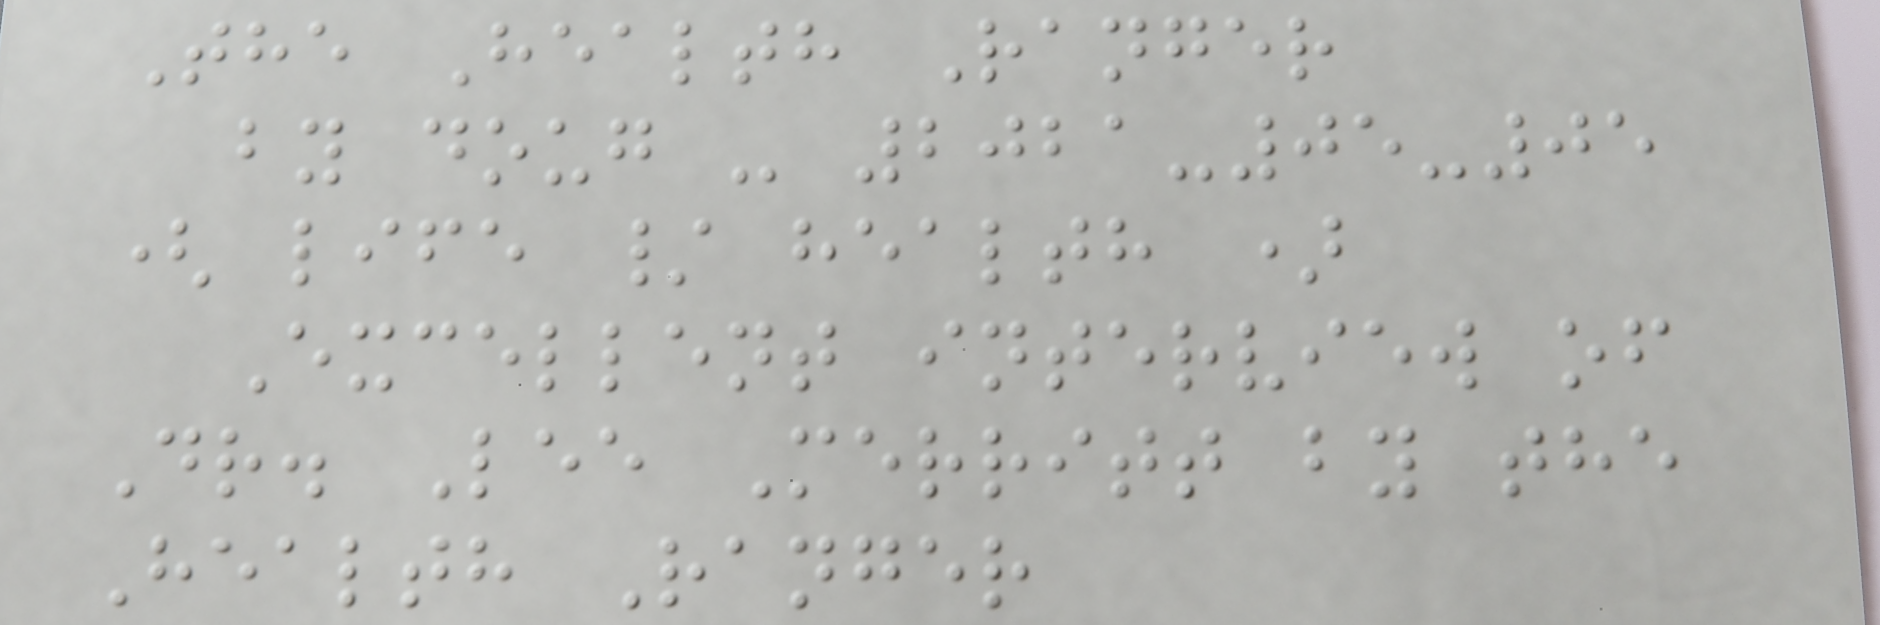The Health Ranger
by doug - 2021-05-05
( life / health )
Excellent interview of
Dr. Lee Merritt by the
Health Ranger
